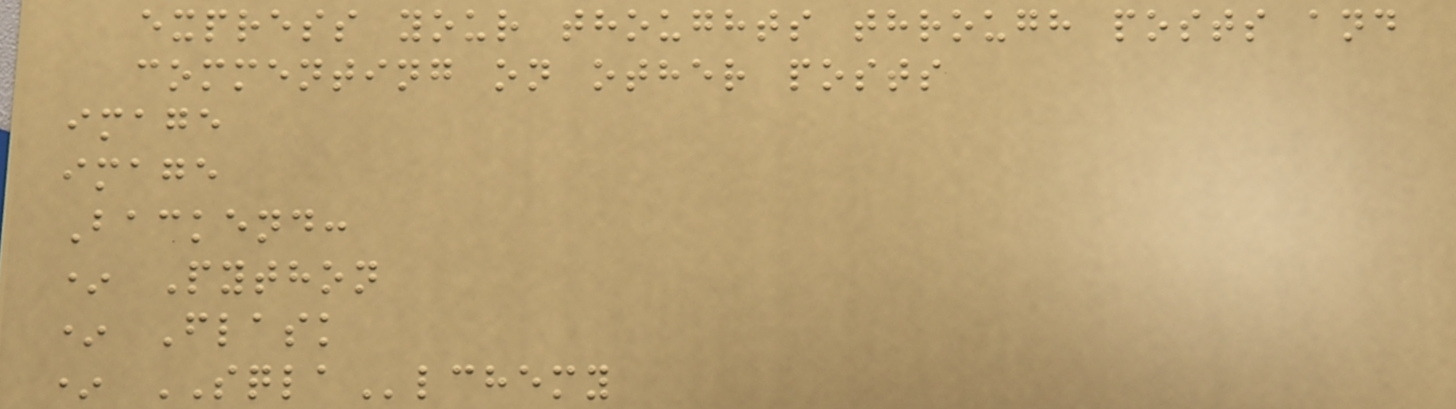express your thoughts through posts and
commenting on other posts
image
image
Backend:
* Python
* Flask
* SQLAlchemy
